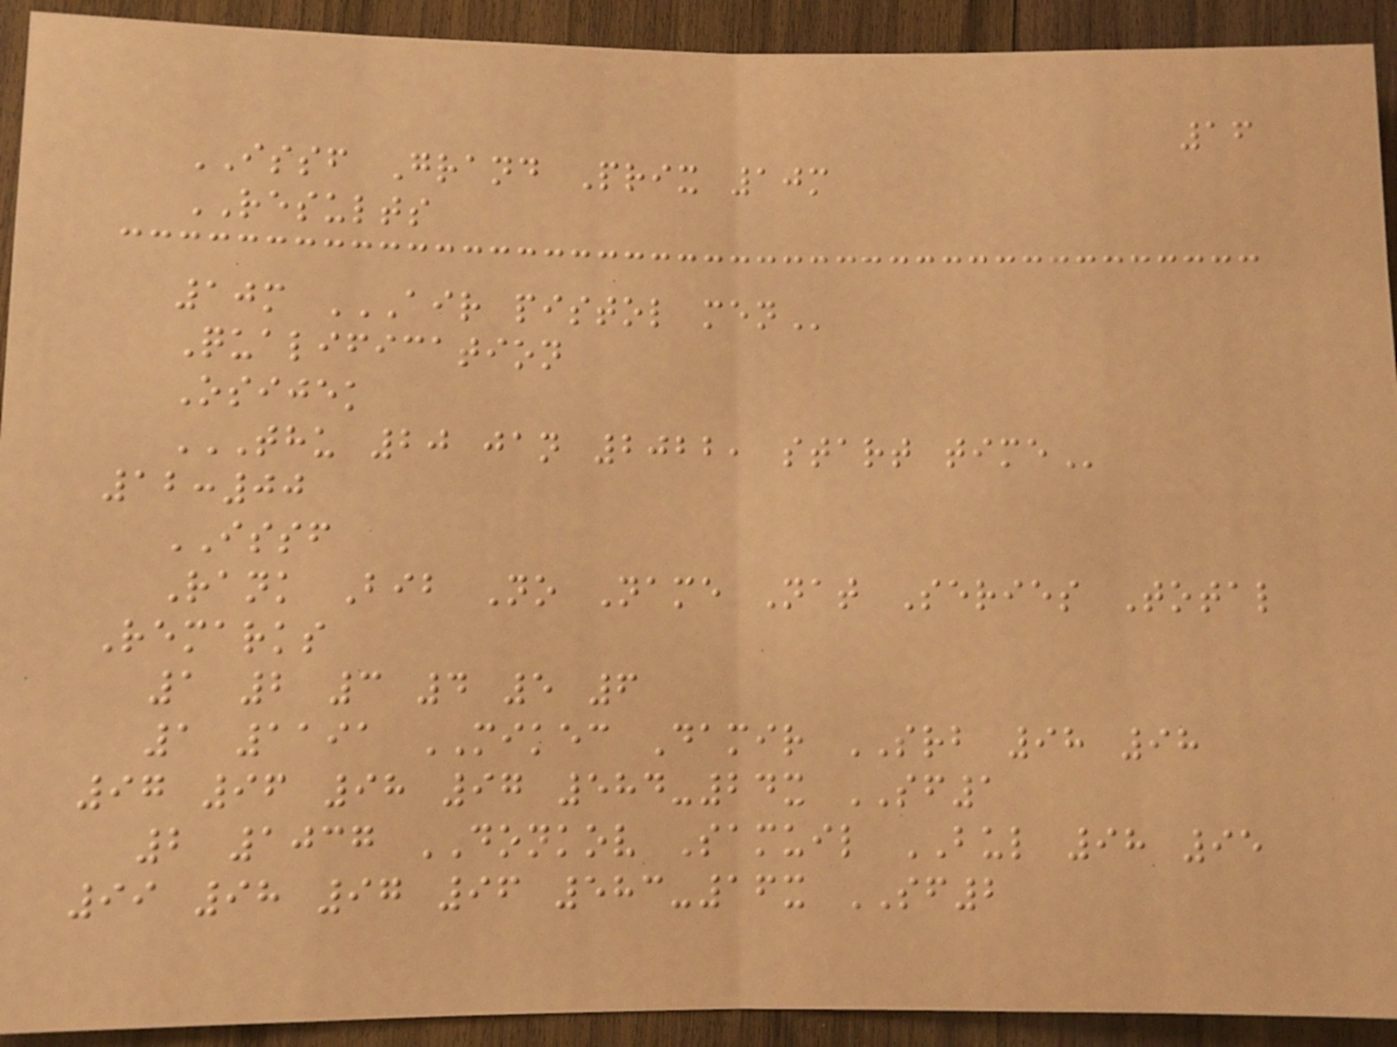16
ISSF Grand Prix 10m
RESULTS
10m AIR PISTOL MEN
Qualification
Osijek
THU 20 JAN 2022, START TIME
12:00
ISSF
Rank Bib No Name Nat Series Total
Remarks
1 2 3 4 5 6
1 1191 MIKEC Damir SRB 98 98
97 96 98 97 584-24x SF1
2 1037 DONKOV Samuil BUL 98 95
99 98 97 96 583-16x SF2
